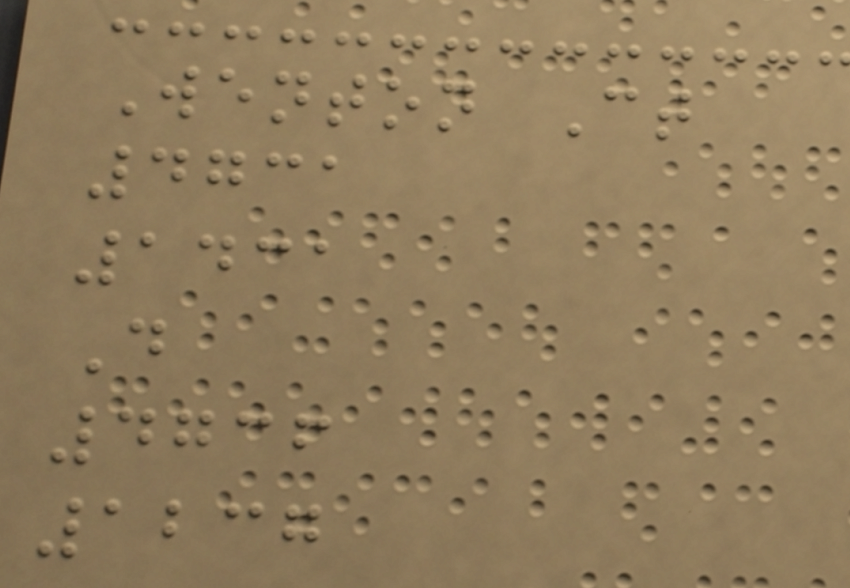Wenton Ct
4731
1431
D
4736
1237
